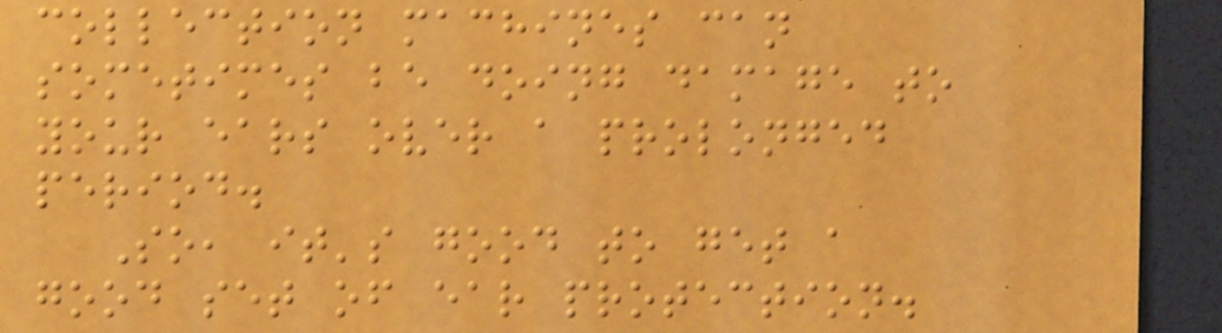collection machines can
sometimes be doing damage to
your ears over a prolonged
period.
So, it's good to get a
good set of ear protection.
